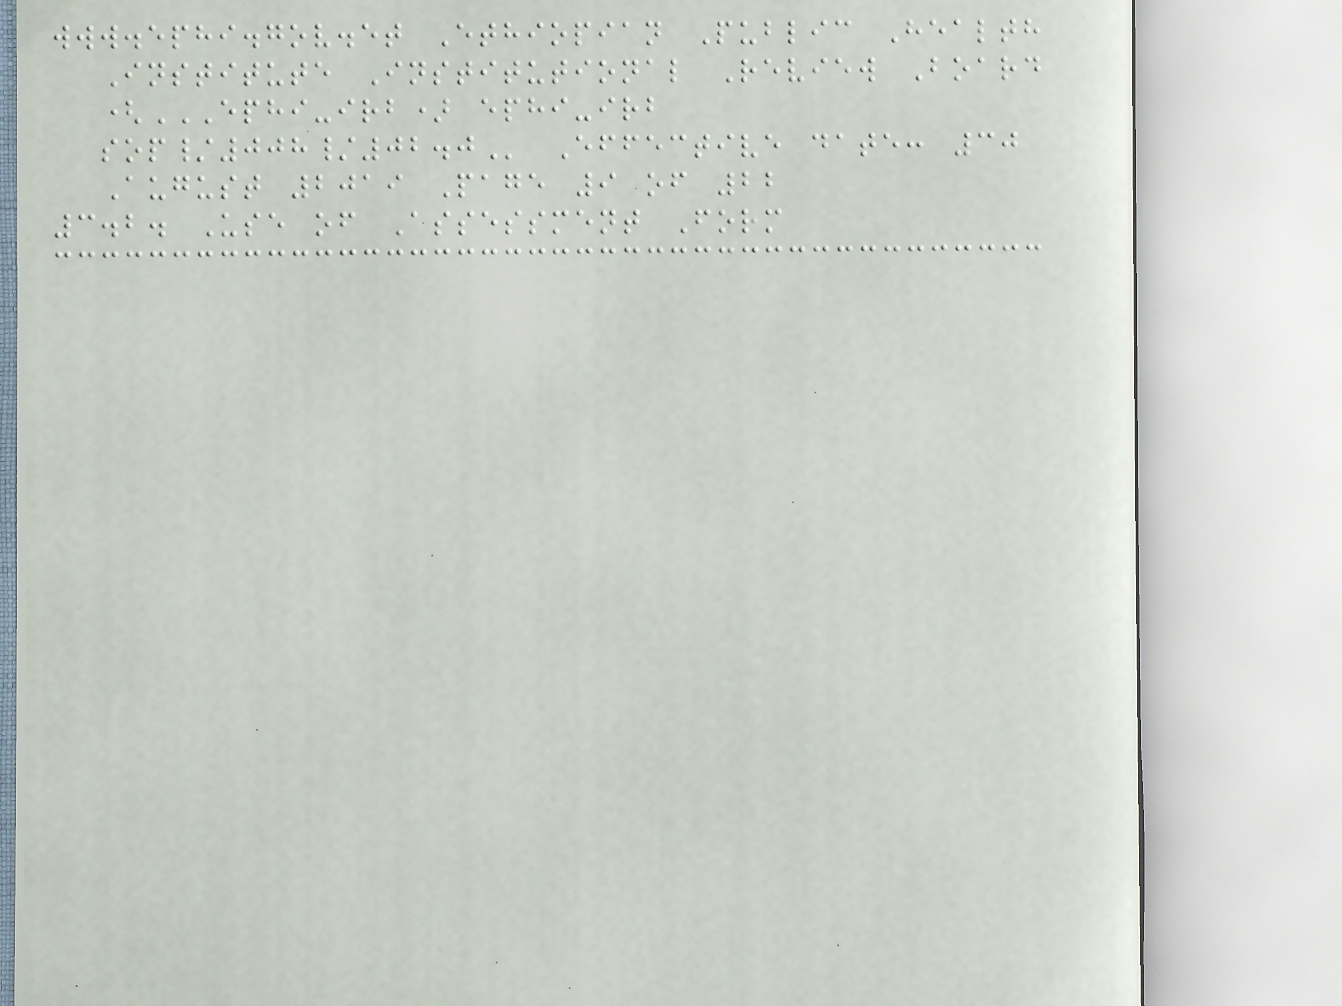www.ephi.gov.et Ethiopian Public Health
Institute Institutional Review Board
(EPHI-IRB) EPHI-IRB
SOP/008/02.0 Effective date: 30
August 2019 Page 9 of 22
3.2. Use of Assessment Form
